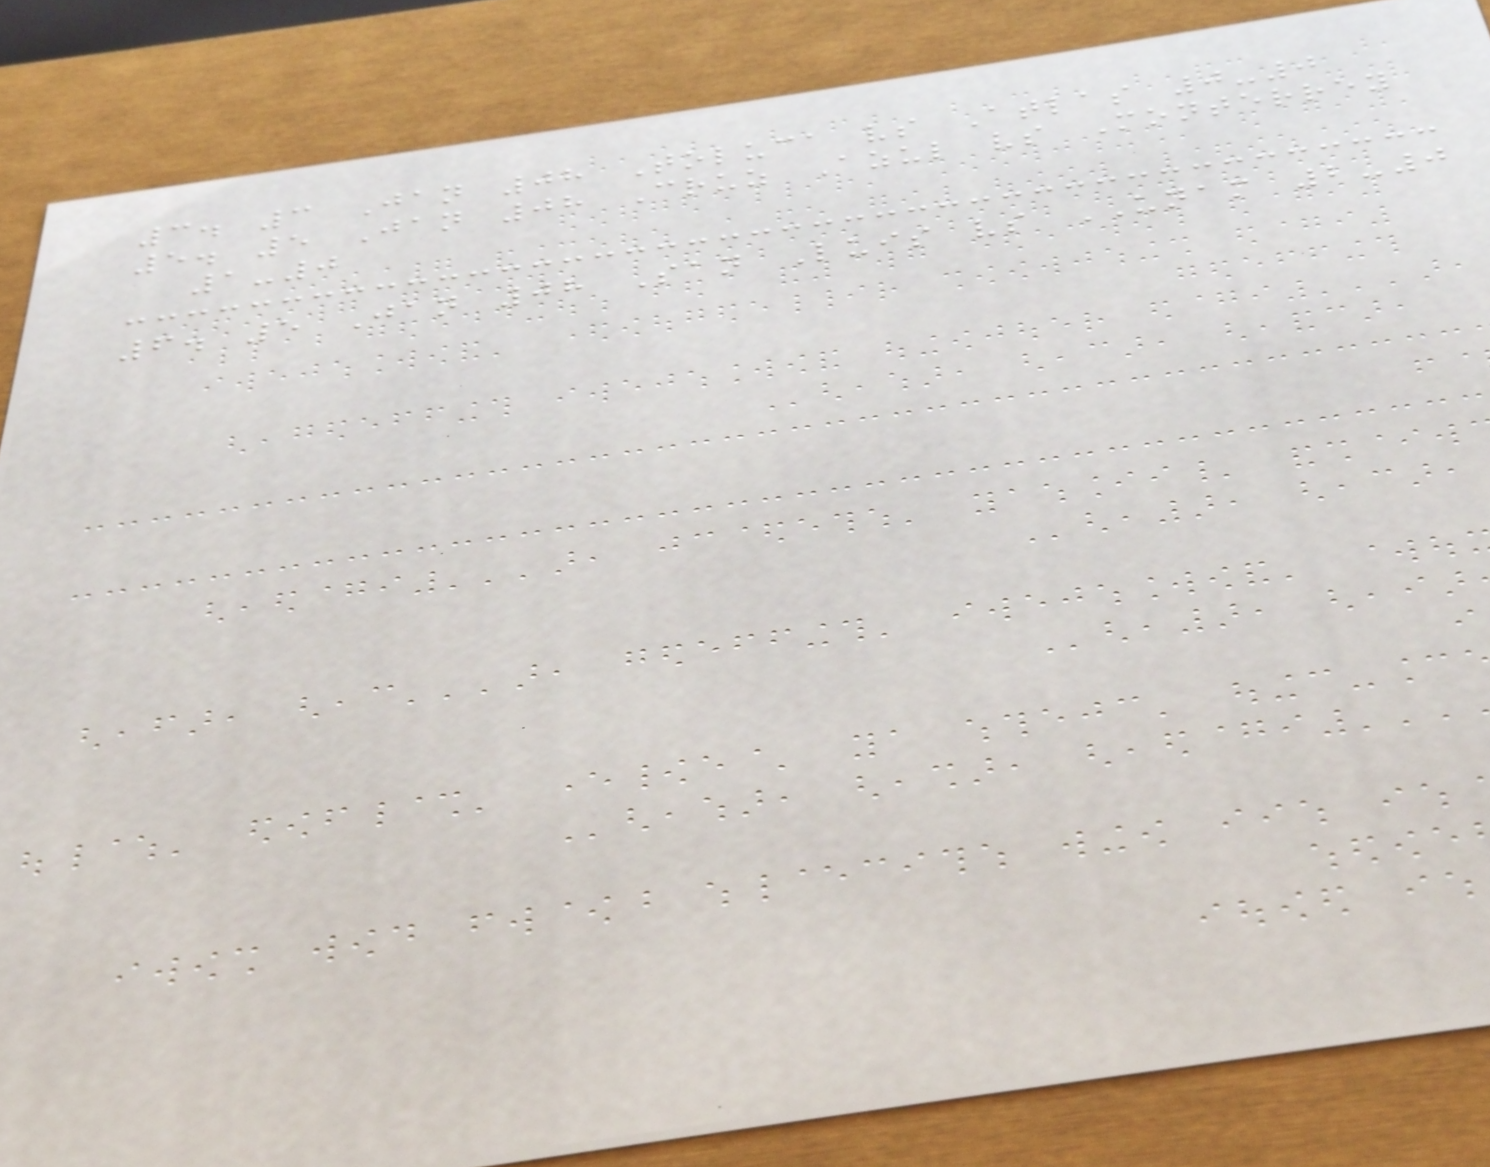3. 3 Jan 08 Toluca vs Atlas 0-0
5. 5 Jan 08 Cruz Azul vs Monterrey
1-0
6. 5 Jan 08 San Luis vs UNAM 2-0
